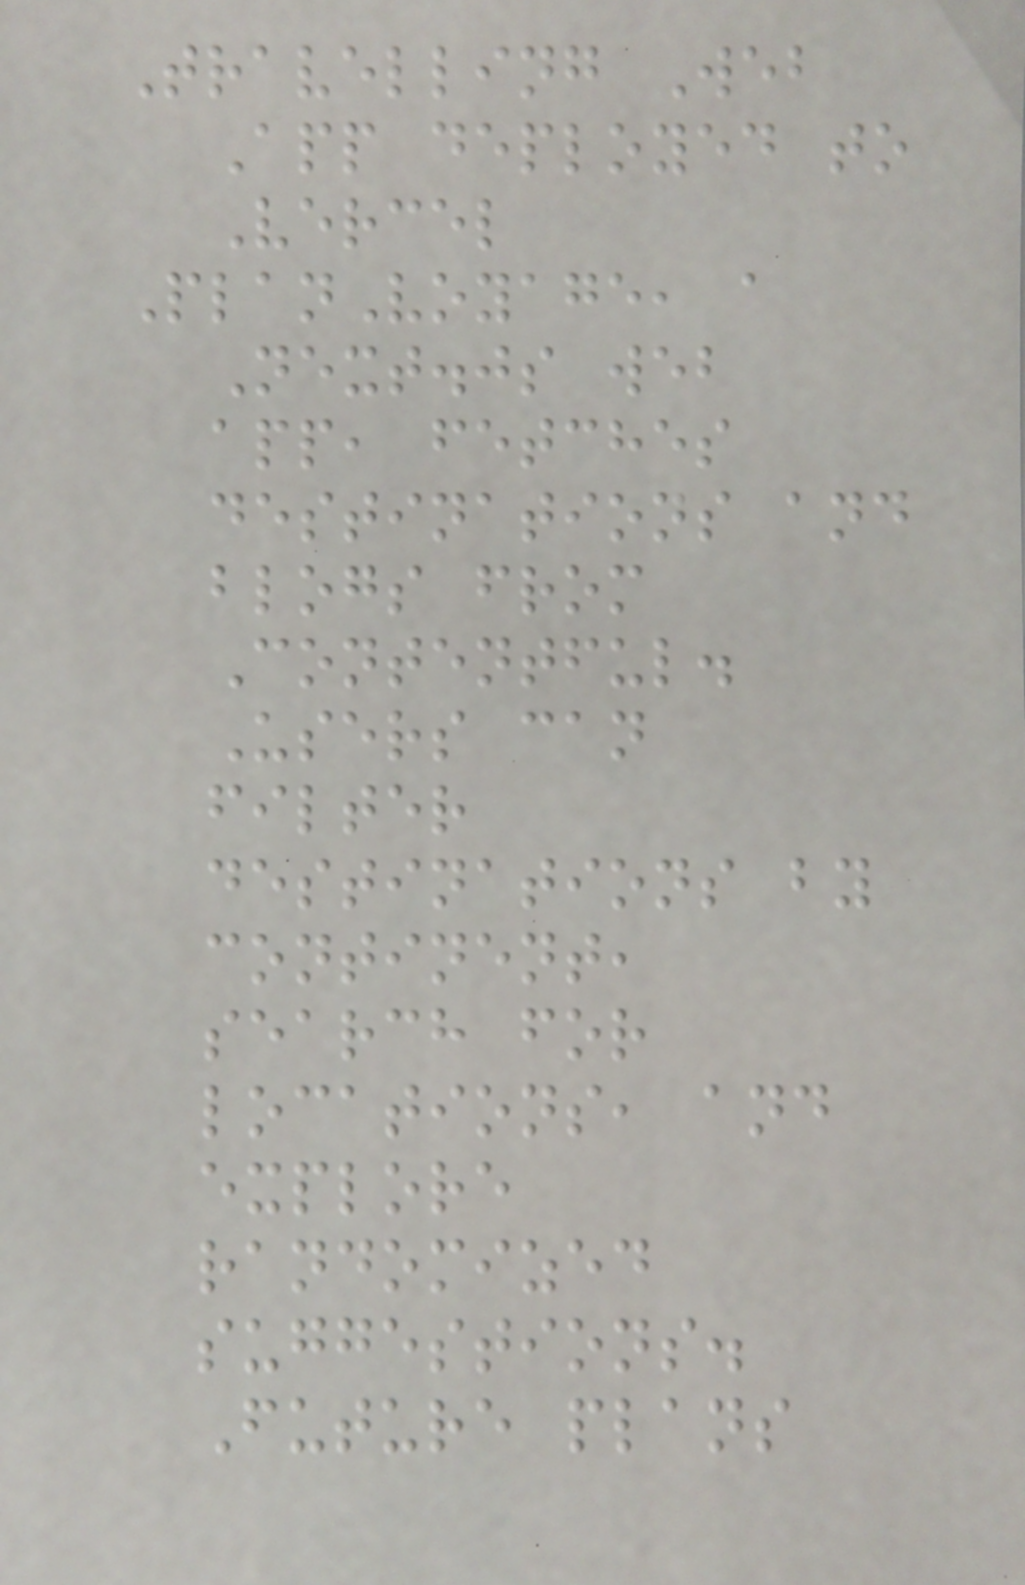Travelling Web
App deployed to
Vercel
PlanVoyage, a
Next.js web
app, fetches
destinations and
blogs from
Contentful.
Users can
filter
destinations by
continent,
search for
locations, and
explore
randomized
suggestions.
Future plans
